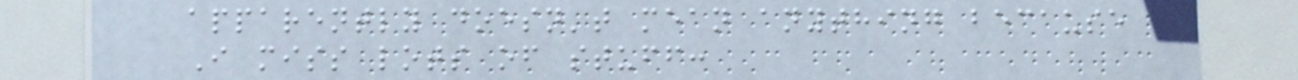apparently doesn't mean anything because
I miss lots of stuff:
